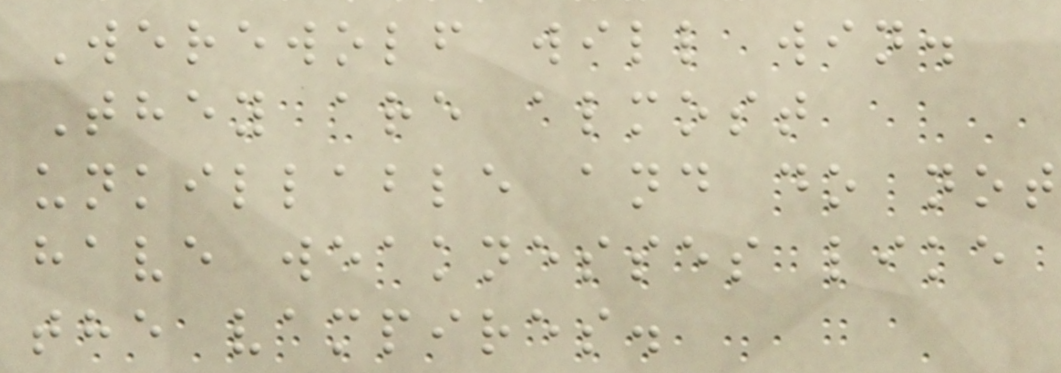Werewolf will win.
They are almost
unkillable and do not
have weaknesses like
the vampires.
